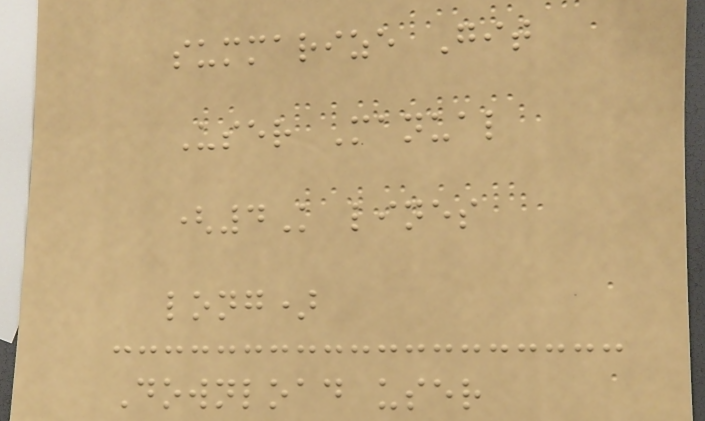summarize Git
User Manual
(4K lines
long)
Download user
